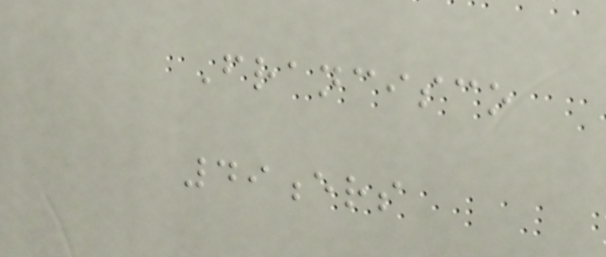Francisco
49ers
